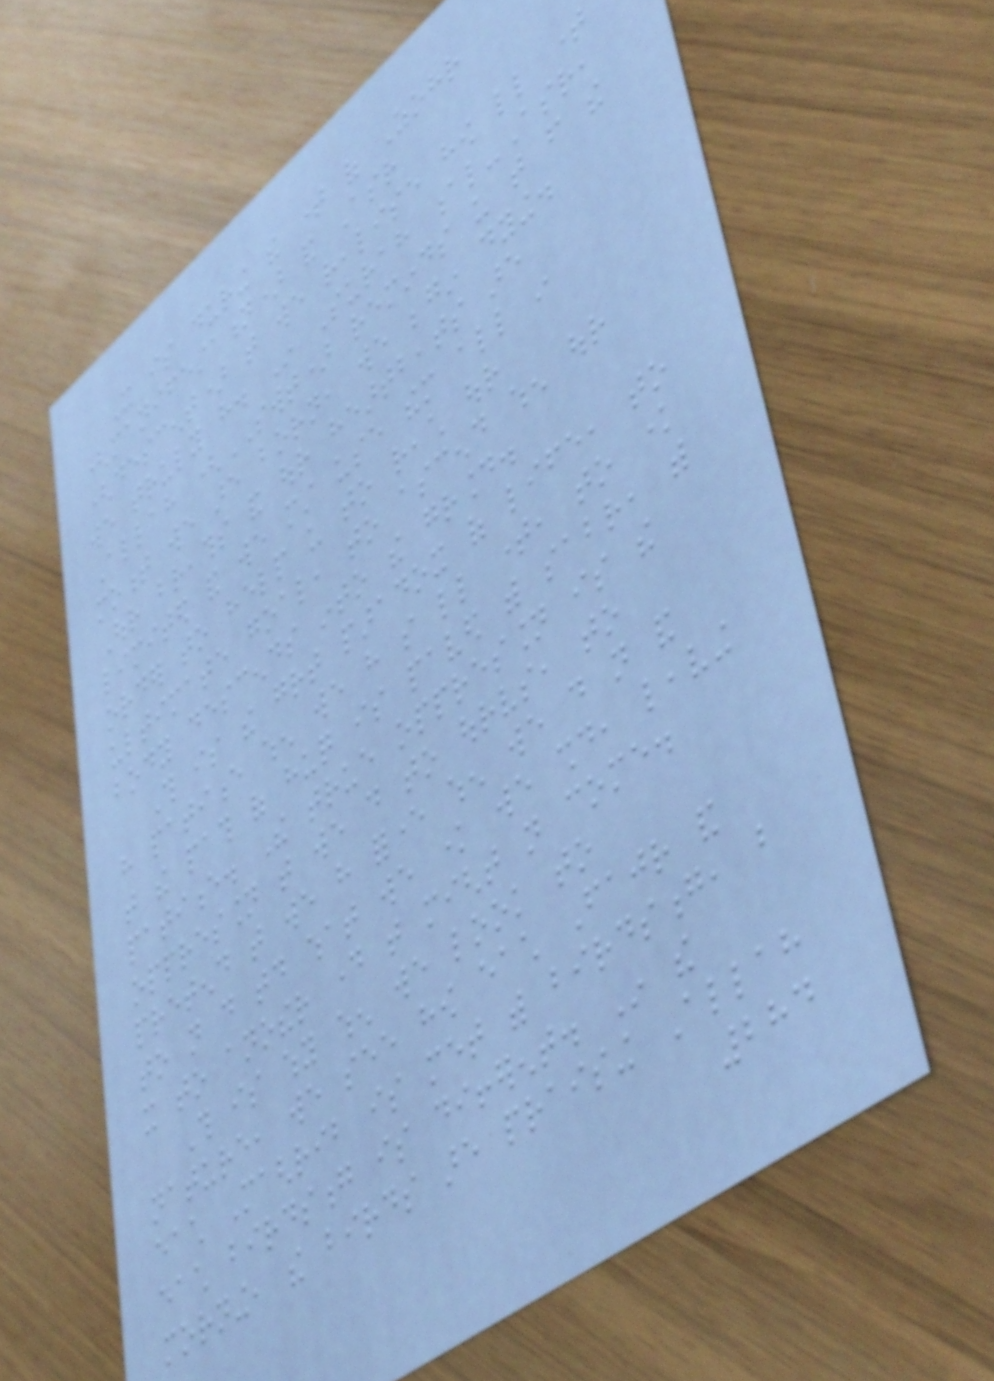It is during the time of Zohr
(manifestation) and Asr
(descent) that we realise how little time
we truly have. In Surah al-Asr,
Allah (SWT) reminds us that from the
moment we are born, we begin dying.
Our breaths and our heartbeats are
limited and we must use them all in
order to help us to reach our
ultimate goal, to ascend when our
body descends into the ground.
This is the great paradox of life, to
have patience when we have so little time, to know
that the path of huq is paved with sabr, with
patience. The true oppression is the
oppression that we do to ourselves, to
pretend that we have forever when we do not and
to not do today what we know we should, leaving
it to another day that might not come.
This is why when we look to
nature, we see how each Fajr and
each Maghrib is met with birdsong, but
each birdsong is different. In the
morning, the birds are praising Allah
284
